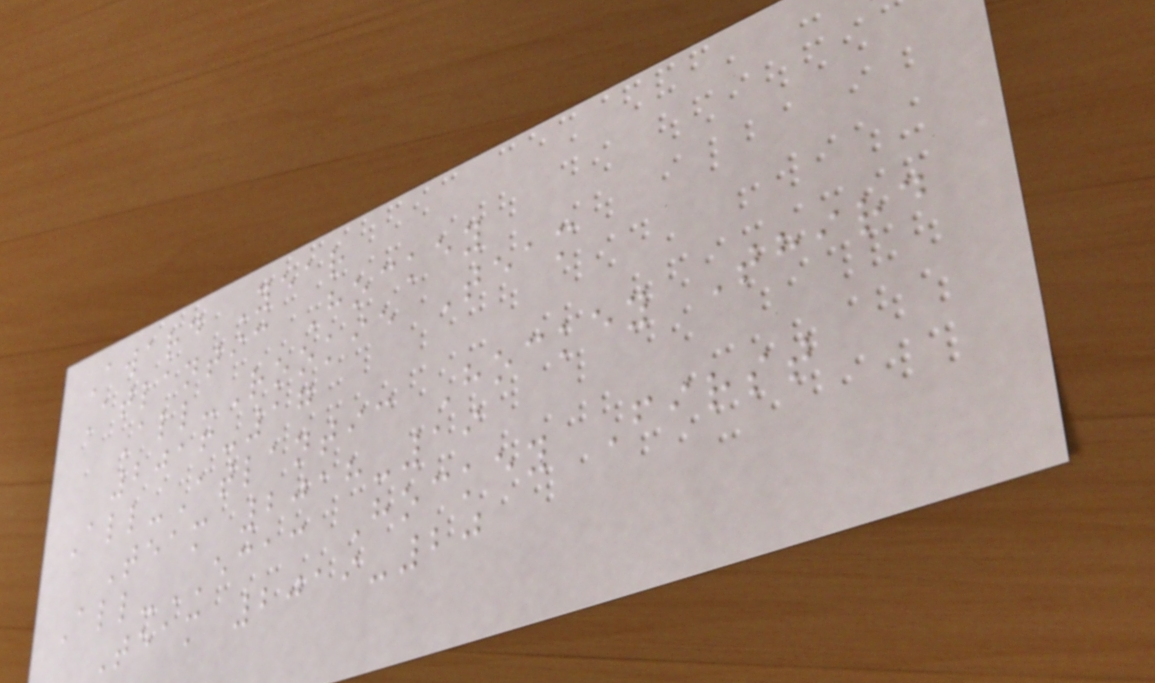Award Year
Atlantic Hockey
All-Rookie Team
2016-17
All-Atlantic Hockey Third
Team 2018-19
All-ECAC Hockey First
Team 2019-20
